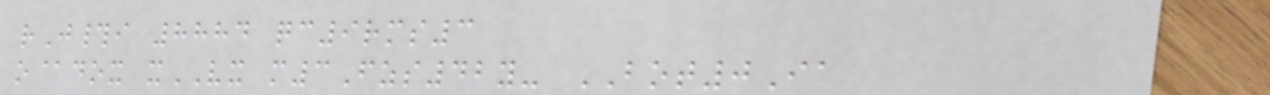rJ#i 8884 qc9rms3
o@dox xVX m3Fzs42y- BOT0Ia
